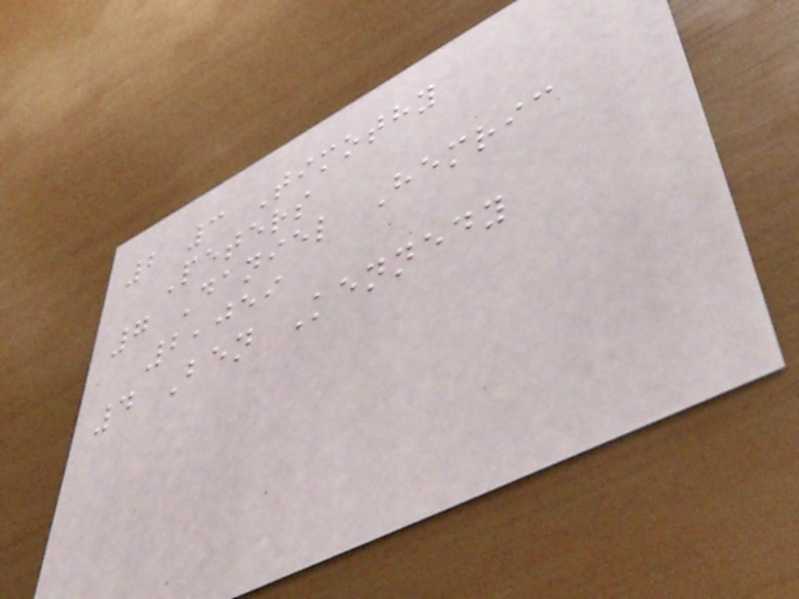2 3 Timothy
Peters
7 Daniel Hemric
2,059
4 Ben Kennedy
